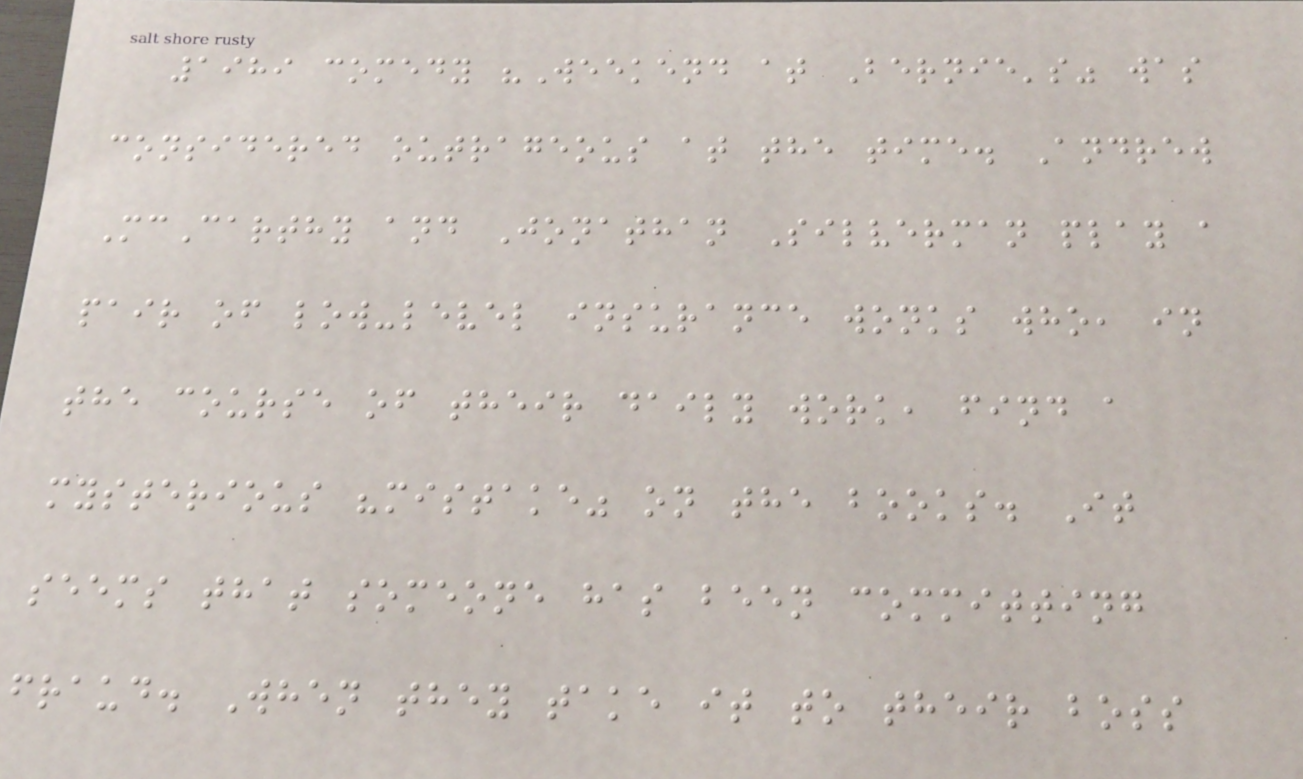1989 comedy "Weekend at Bernie's" was
considered outrageous at the time. Andrew
McCarthy and Jonathan Silverman play a
pair of low-level insurance wonks who, in
the course of their daily work, find a
mysterious "mistake" on the books. It
seems that someone has been committing
fraud. When they take it to their boss
